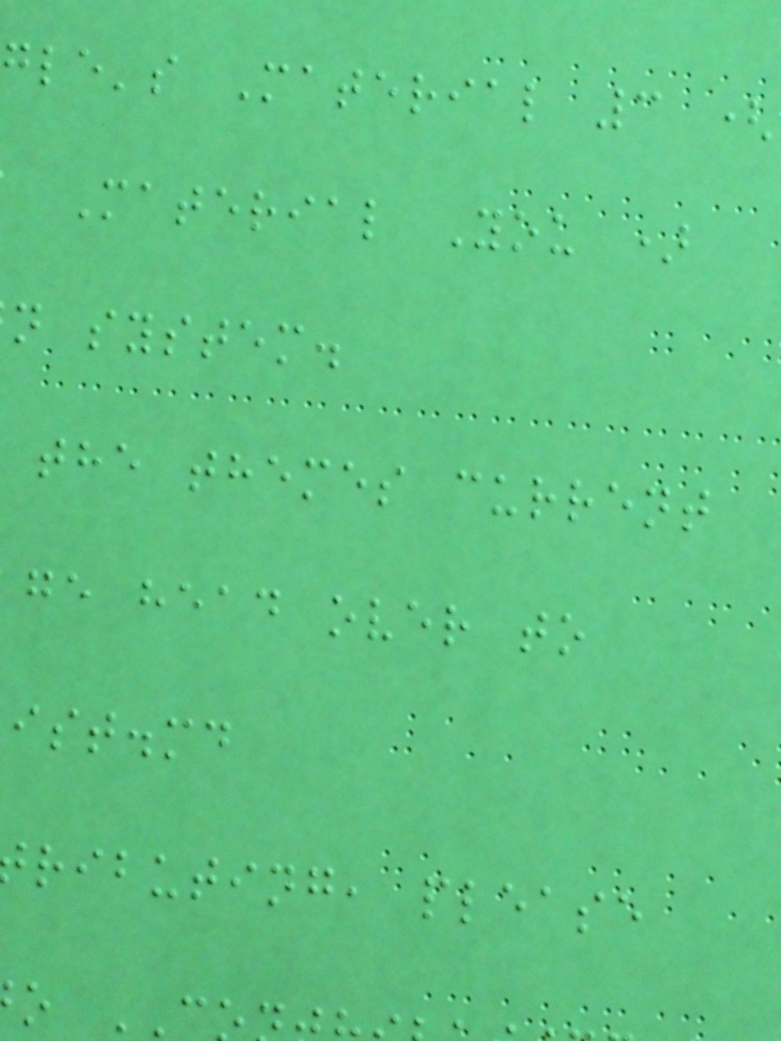gle's Material 3 (
Material You )
n system.
the themes current
ge head over to
ist.md
ributing, please
